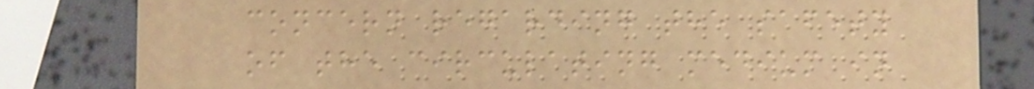concern regarding the safety
of the circulating medium in
